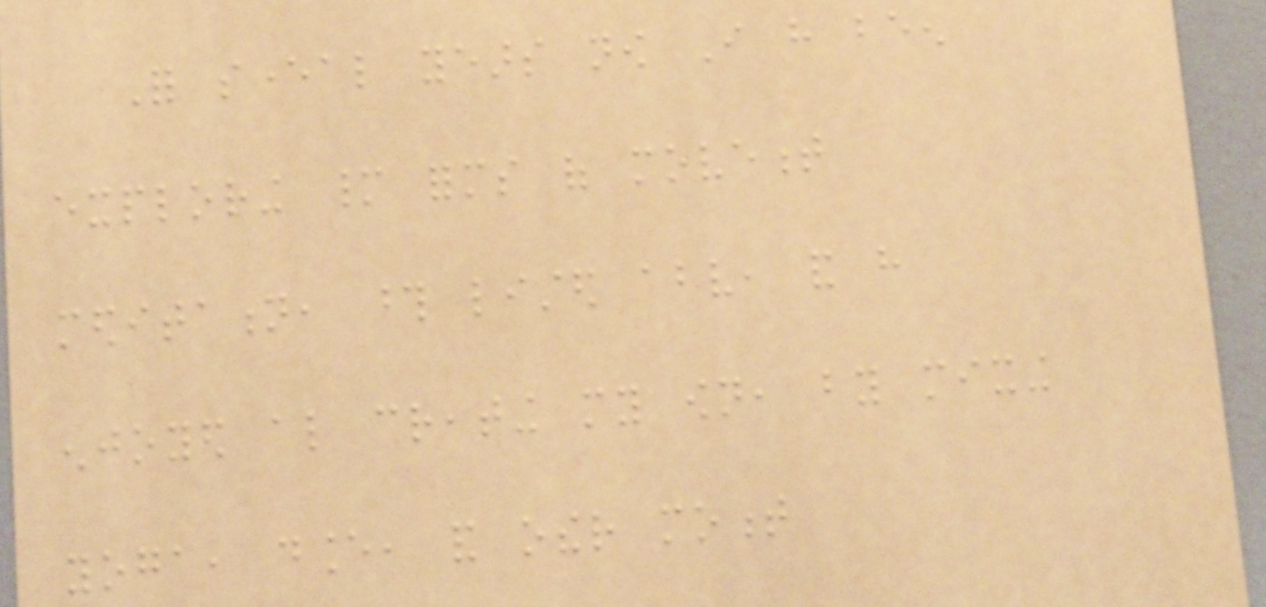For several years now I have been
exploring many forms of movement
meditation, those listed above, and have
enjoyed also creating my own, by mixing
yoga, dance, and other moment
